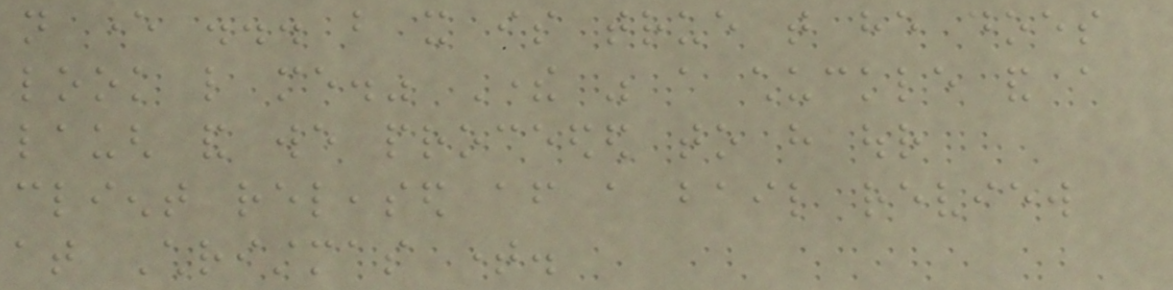not ever ... but it is true that he does
look like me." There was a chuckle and a
laugh and we proceeded to have our
client released after a bail review
at Christmas time.
